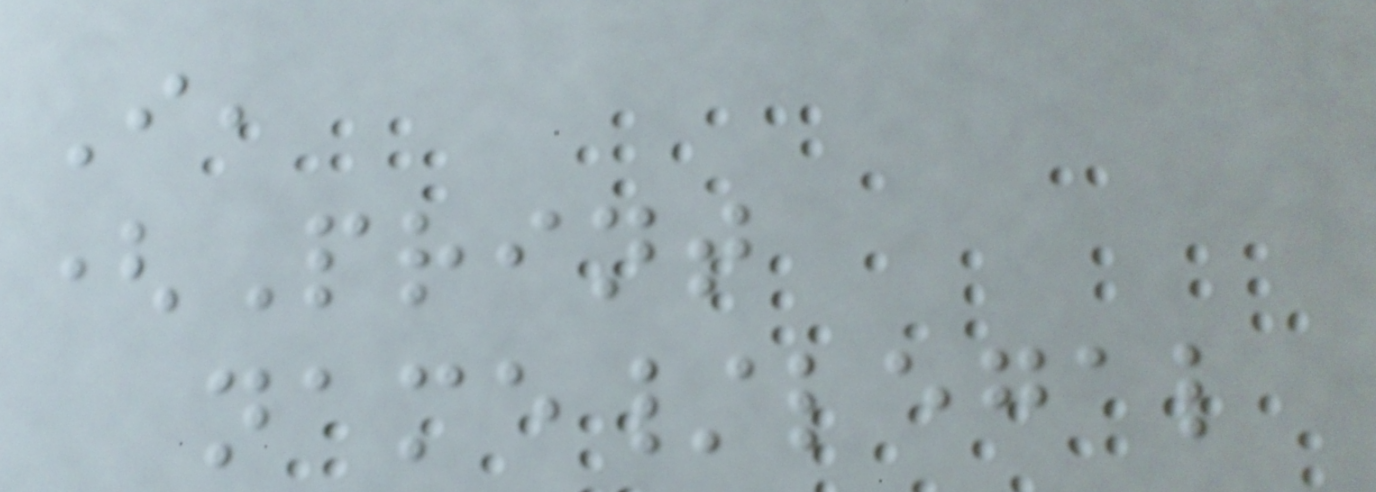I,
(Print
name/legal
